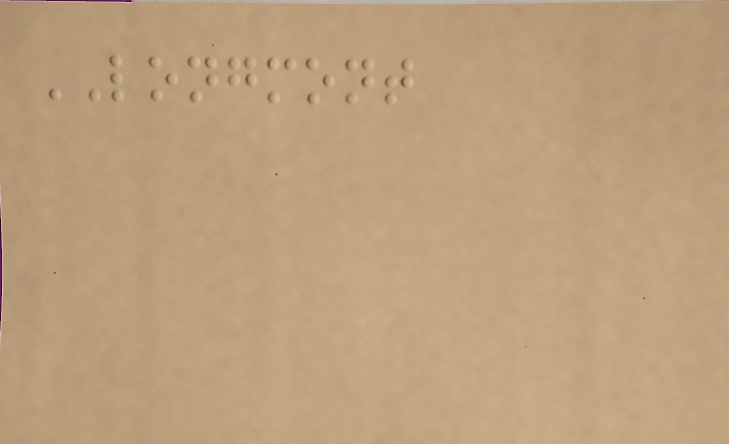LONGMONT
